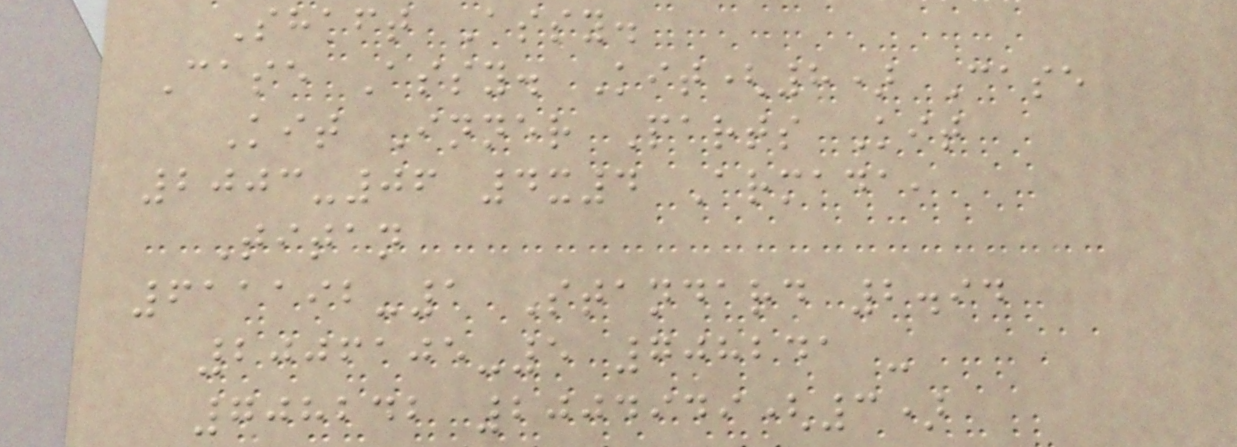Shaft Assy.
Case Assy. Kit(8) Case
Kit Inner Parts Kit
2003-06 4x4 Armada,
Titan
611192-1 Standard 2.94
2006105-5 708241 -
708242 2004949(3)
